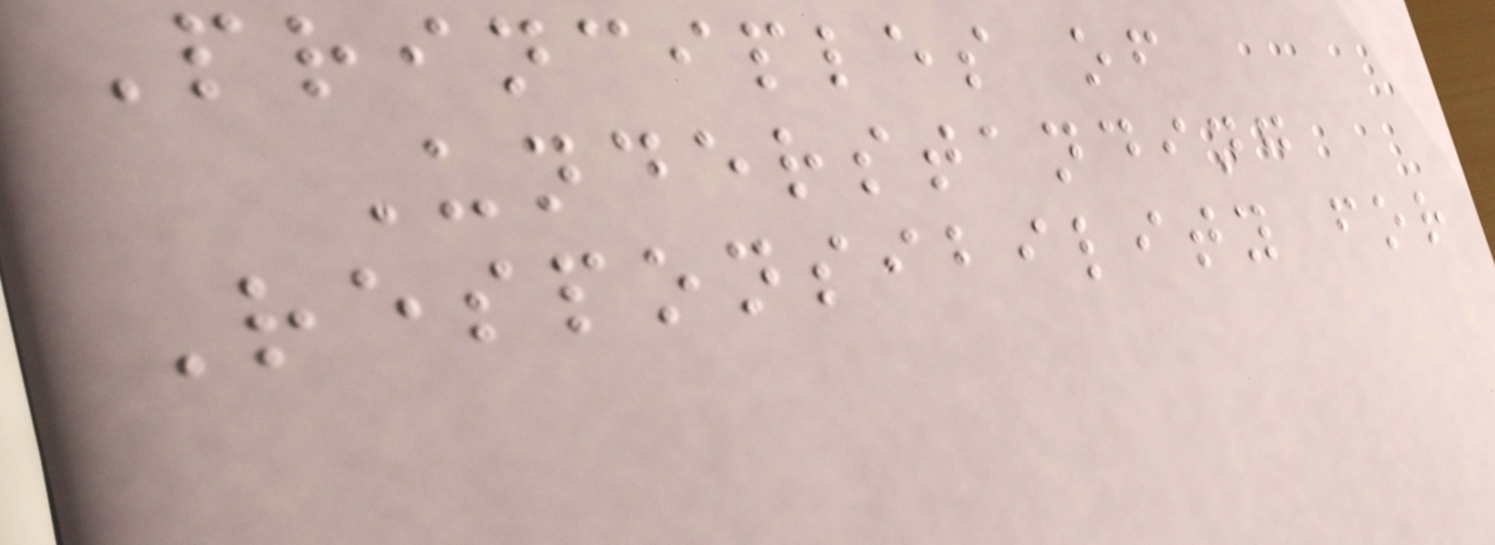Principles of
Understanding
Responsibility for
